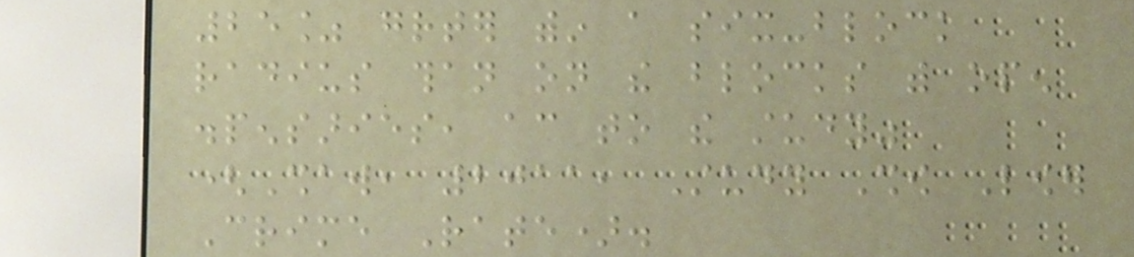25% greater within a six-block
radius than on the blocks with open
dispensaries, according to the study"
(Shaw, 2011, Study Show Lower
Crime Rate).
